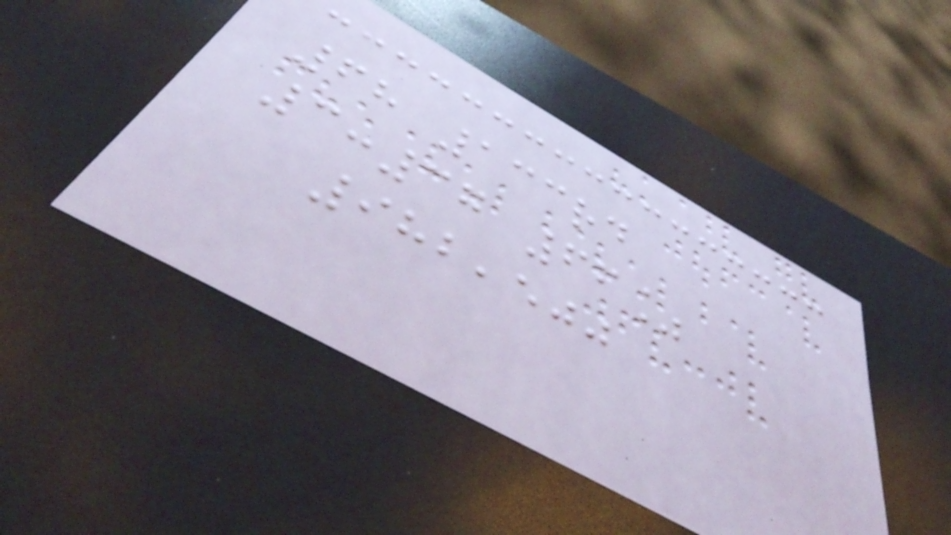68 133rd
3:37 66%
982,500
